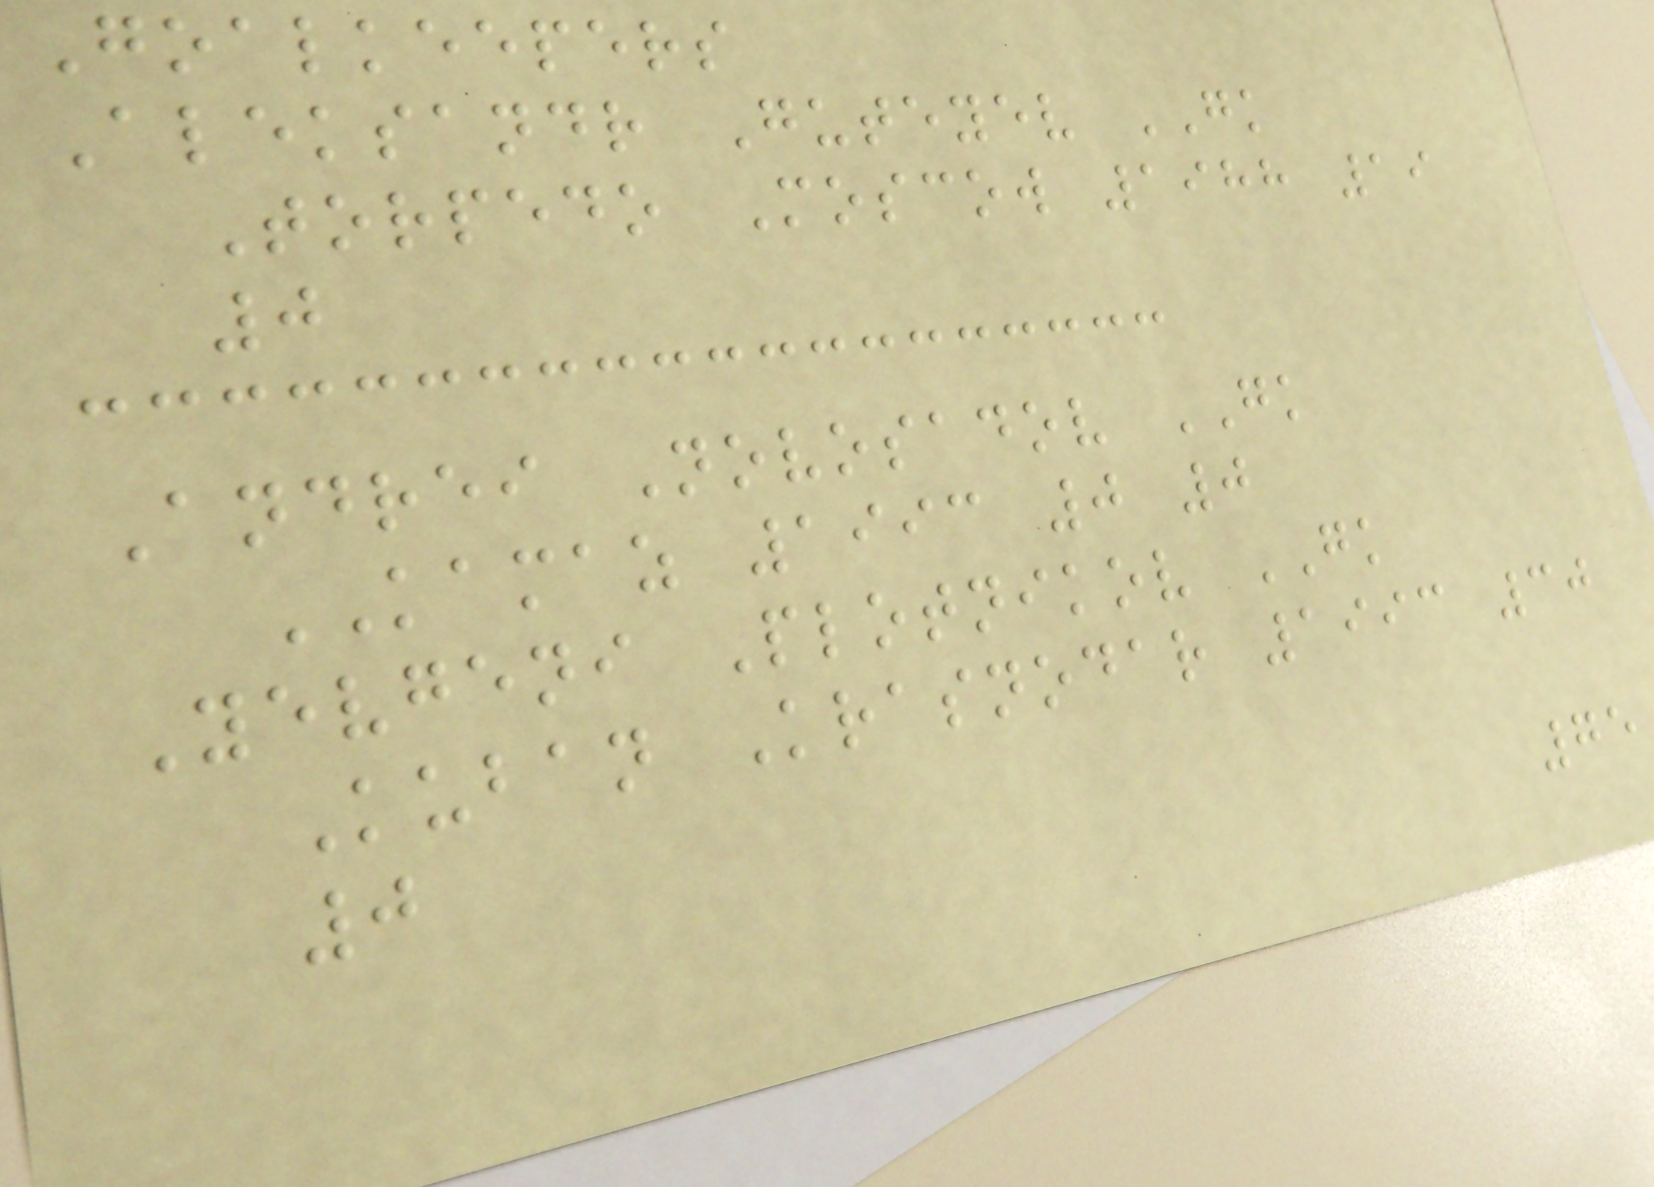Goalkeepers
Aleksandr Guteyev GK
Torpedo Moscow 1988 19
0
Andrei Novosadov GK
KAMAZ 1993 0 0
Yevgeni Plotnikov GK
Kuban Krasnodar 1993 30
0
75
